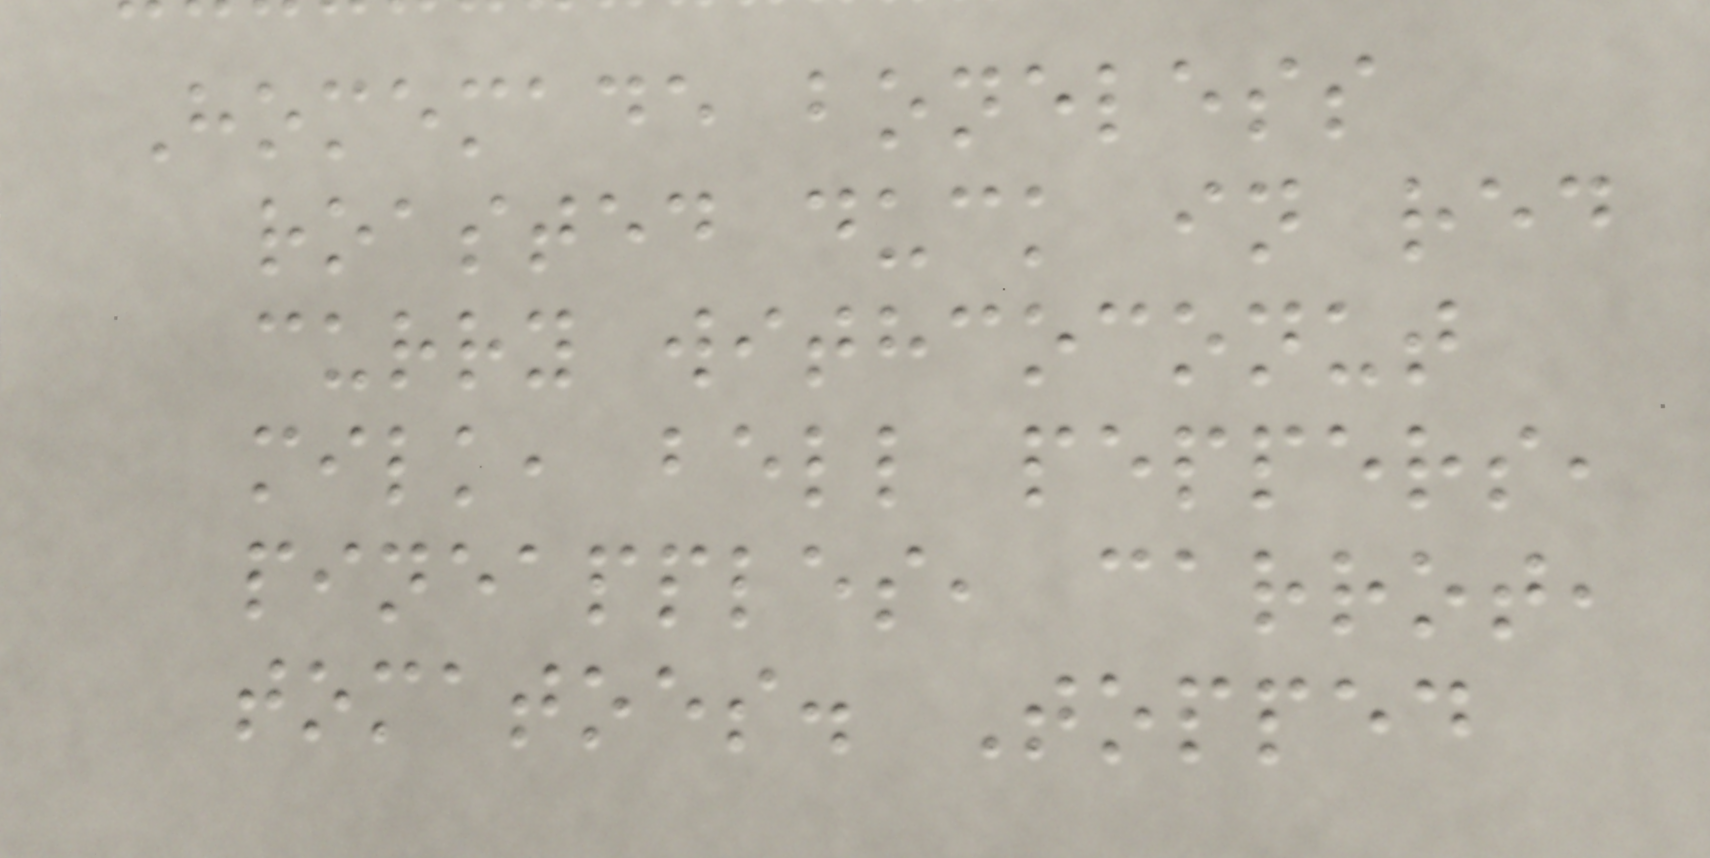Homemade boneless
roasted duck in red
curry withcoconut
milk, bell peppers,
pineapples, carrot,
tomatoes. Topped
